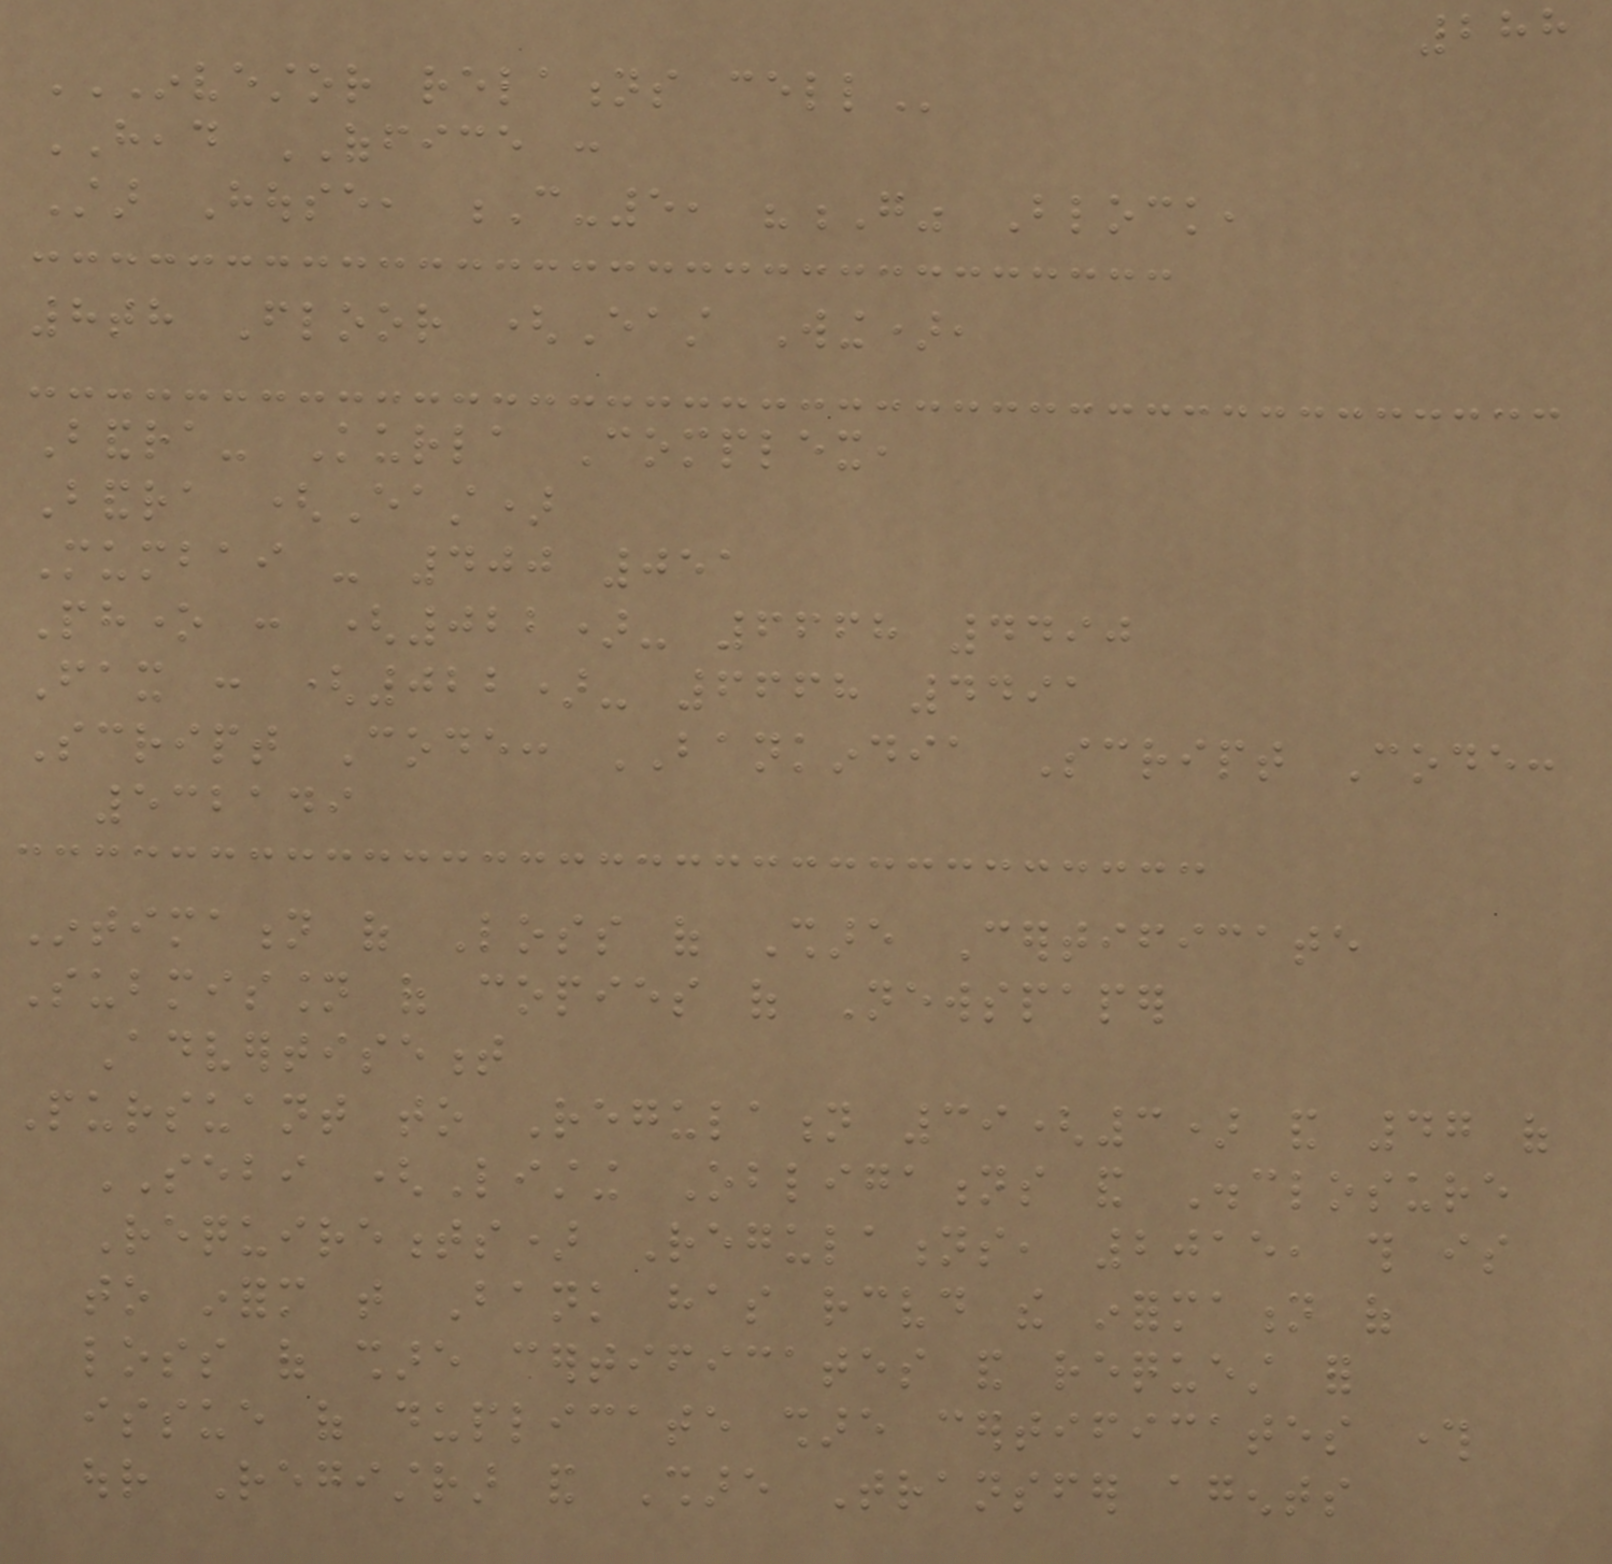288
INVESTOR RELATIONS CELL
HEAD OFFICE :
Star House, C-5, "G" Block,
8th Floor (East Wing),
Bandra- Kurla Complex,
Bandra (East)
Mumbai - 400 051
Phone : (022)- 6668 4490
Fax : (022)- 6668 4491
Script Code: BANKINDIA Script Code:
532149
Intimation of Loss of Share Certificate
Submission of copies of Newspaper
Advertisement
Pursuant to Regulation 39(3) and 47 of
SEBI (Listing Obligations and Disclosure
Requirements) Regulations, 2015, this is
to inform that Bank has received the information of
loss of share certificates and request for
issue of duplicate share certificates through
our Registrar and Share Transfer agents
